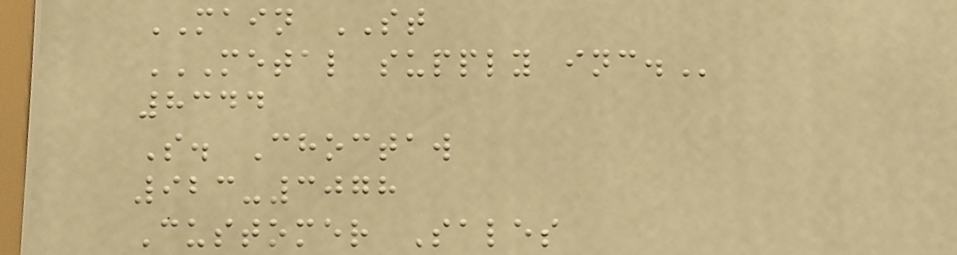MAIN ST
METAL SUPPLY INC.
8344
S. Choctaw
923-3078
Customer Sales
